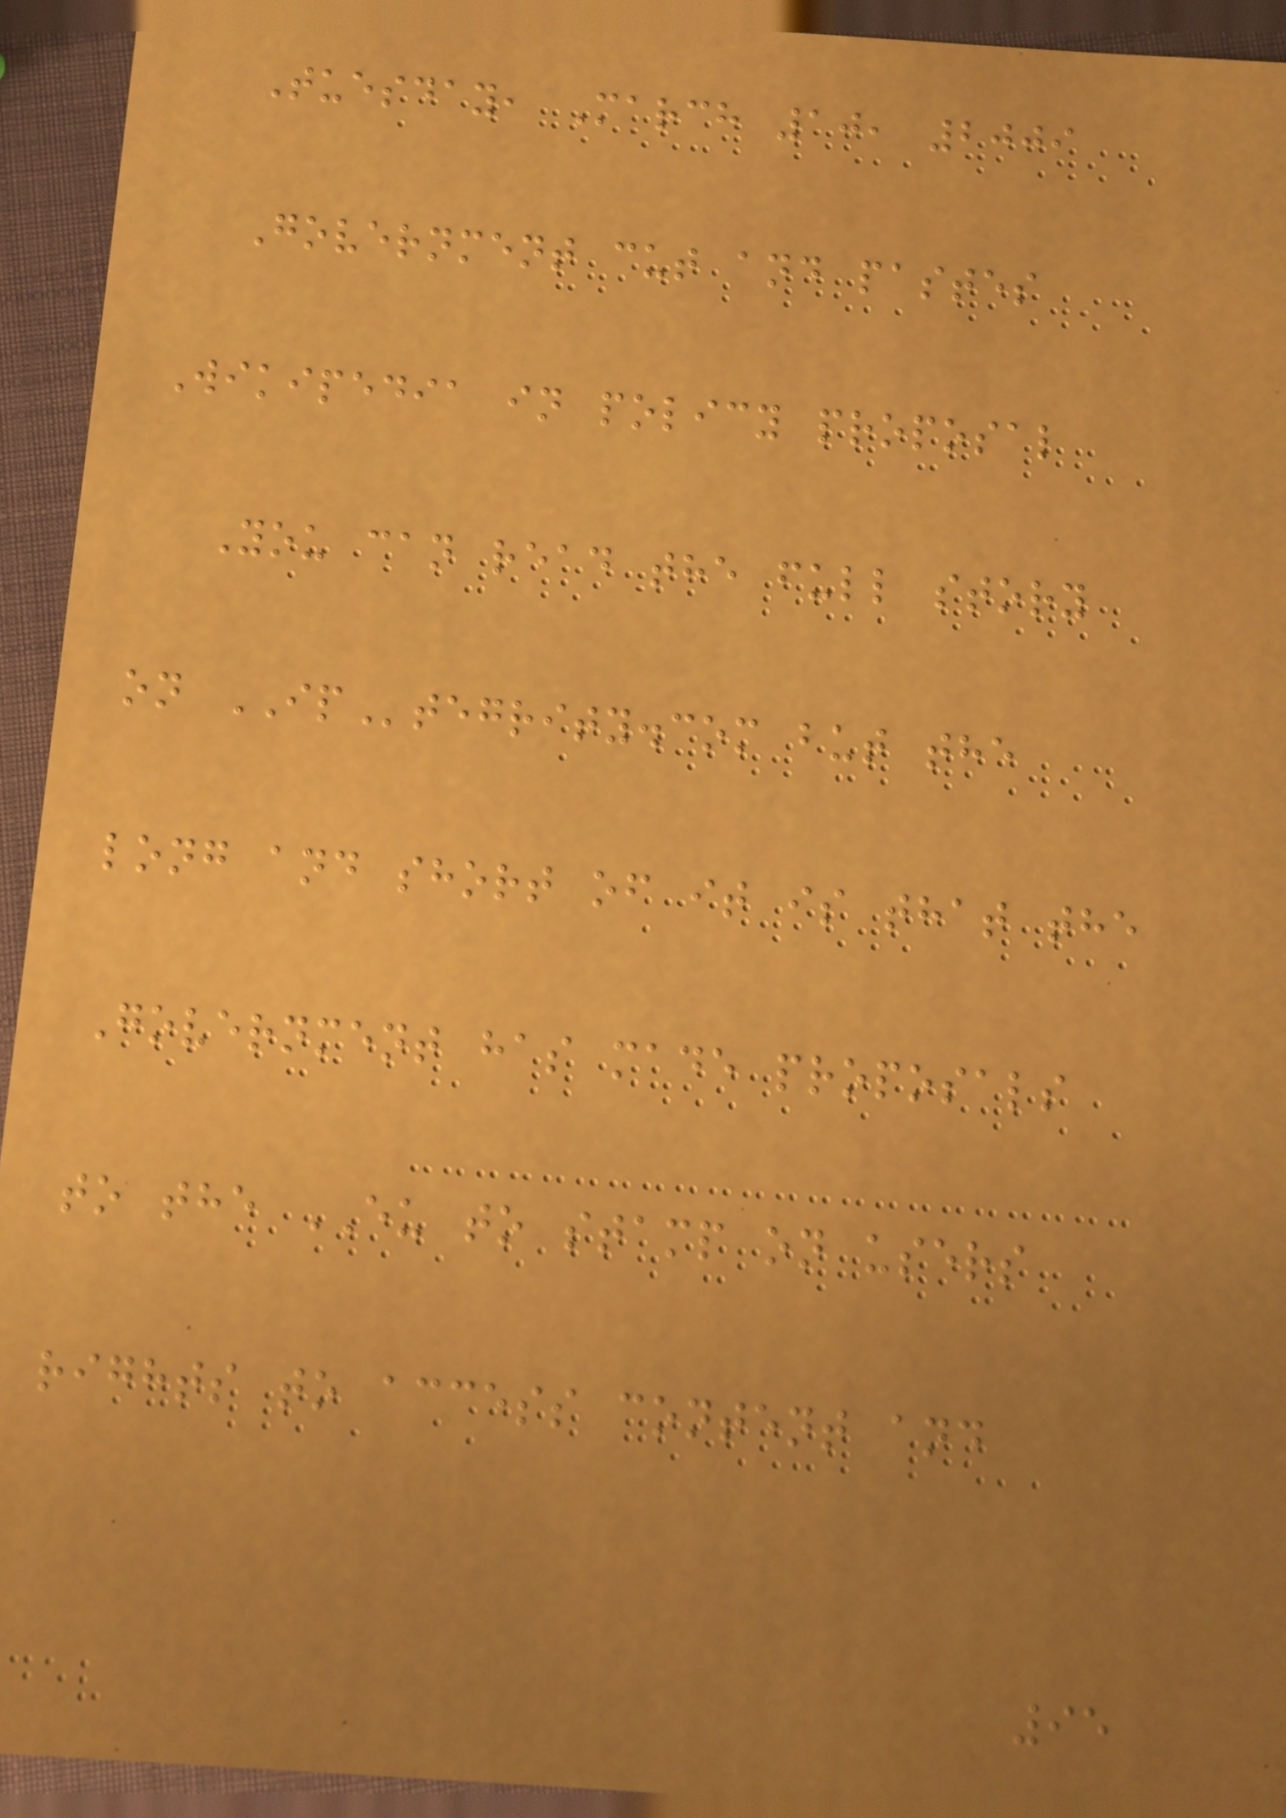Tuesday, March 10, 2009
Government cut and pastes
Wikipedia in policy proposal
You can read the full story
on IPtegrity.com but the
long and short of it is that the
Government has made proposals
to the EU to stamp on users
rights to access content and
95
